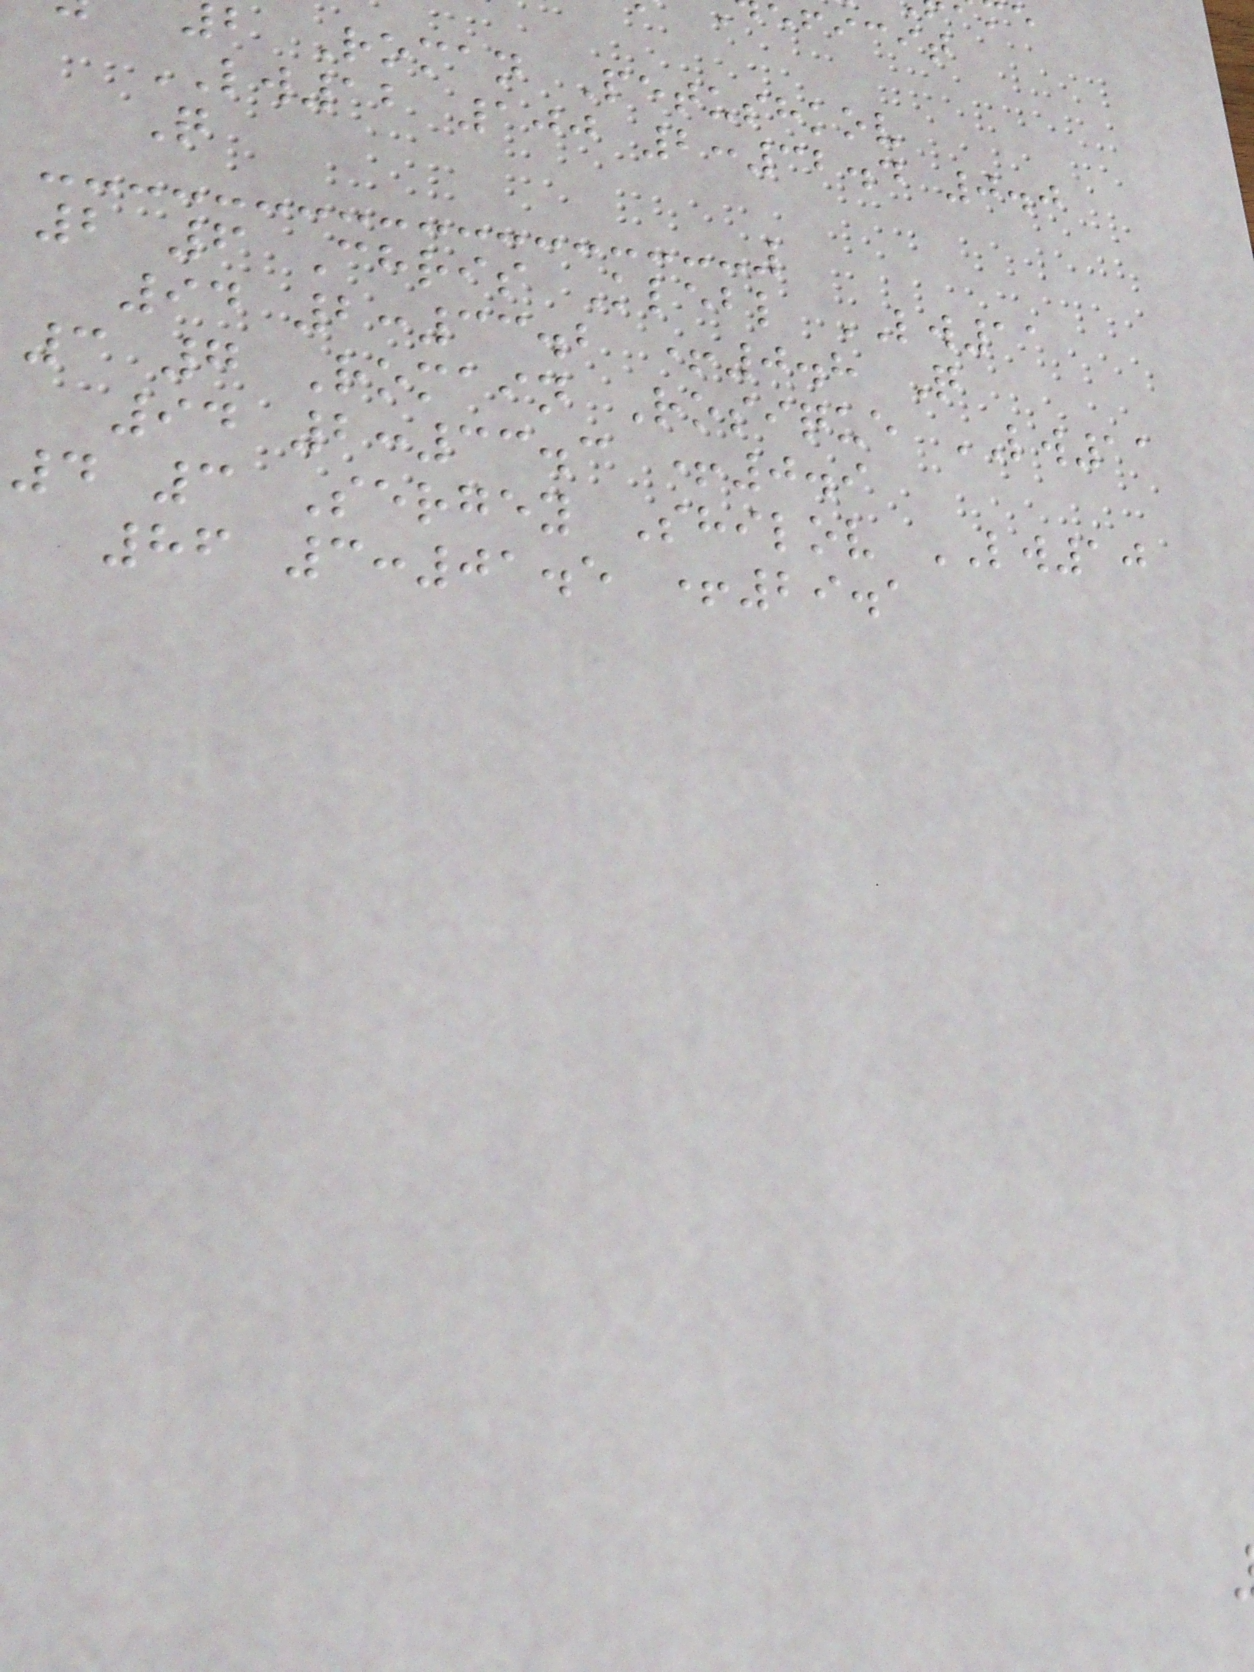eficit
b Roman Petushkov
LW12 100 2:32.4 0.0
Q
2 6 Chris Klebl LW11
94 2:33.2 +0.8 Q
3 7 Romain Rosique LW11
94 2:33.3 +0.9
4 3 Sergey Shilov LW10
86 3:01.5 +29.1
